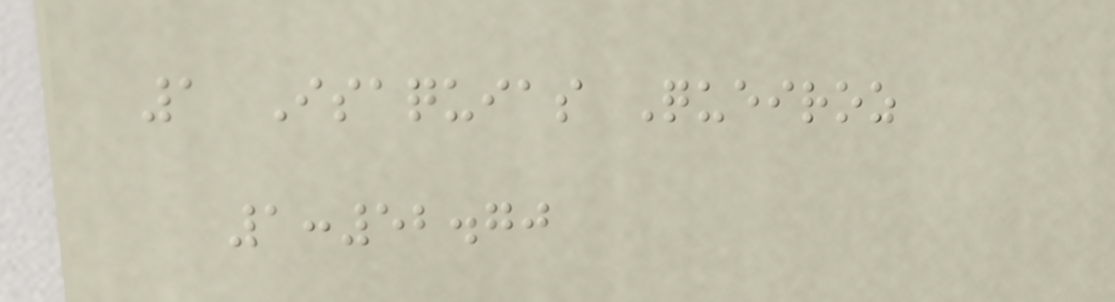1 Isaquias Queiroz
1:52.70
